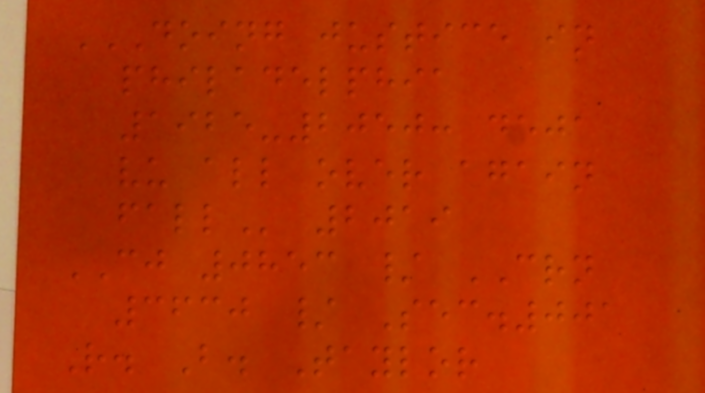DOING JUSTICE IN
PHILADELPHIA
1925-2050: DEJA
VU ALL OVER AGAIN
FALL 2019
CJ 0853 / CRN
3630 / Sec.001
R. B. Taylor
